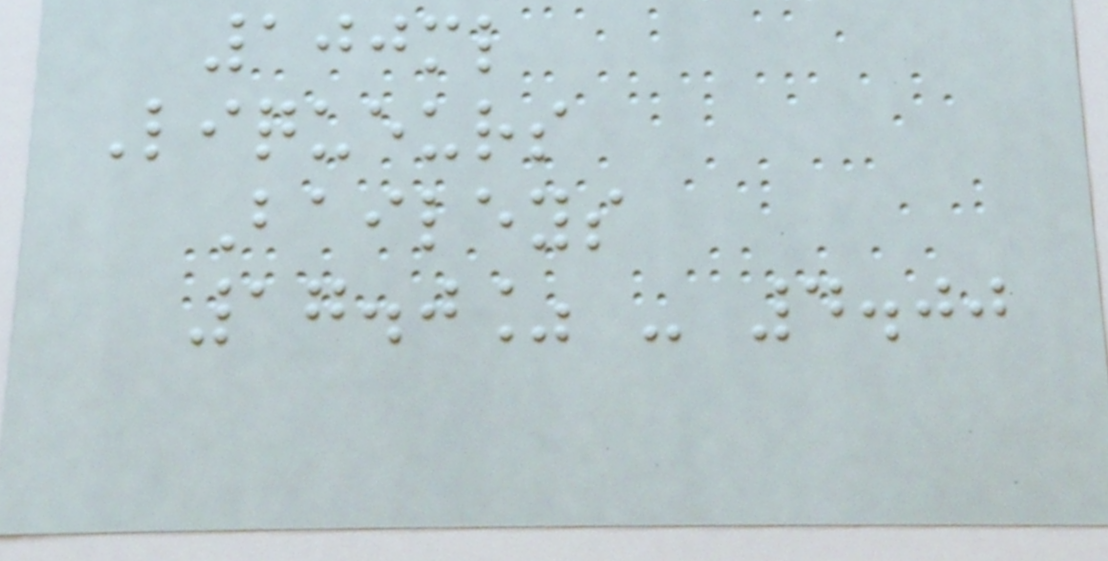100ml
Liqueurs
Baileys
17.0% - 4.00
